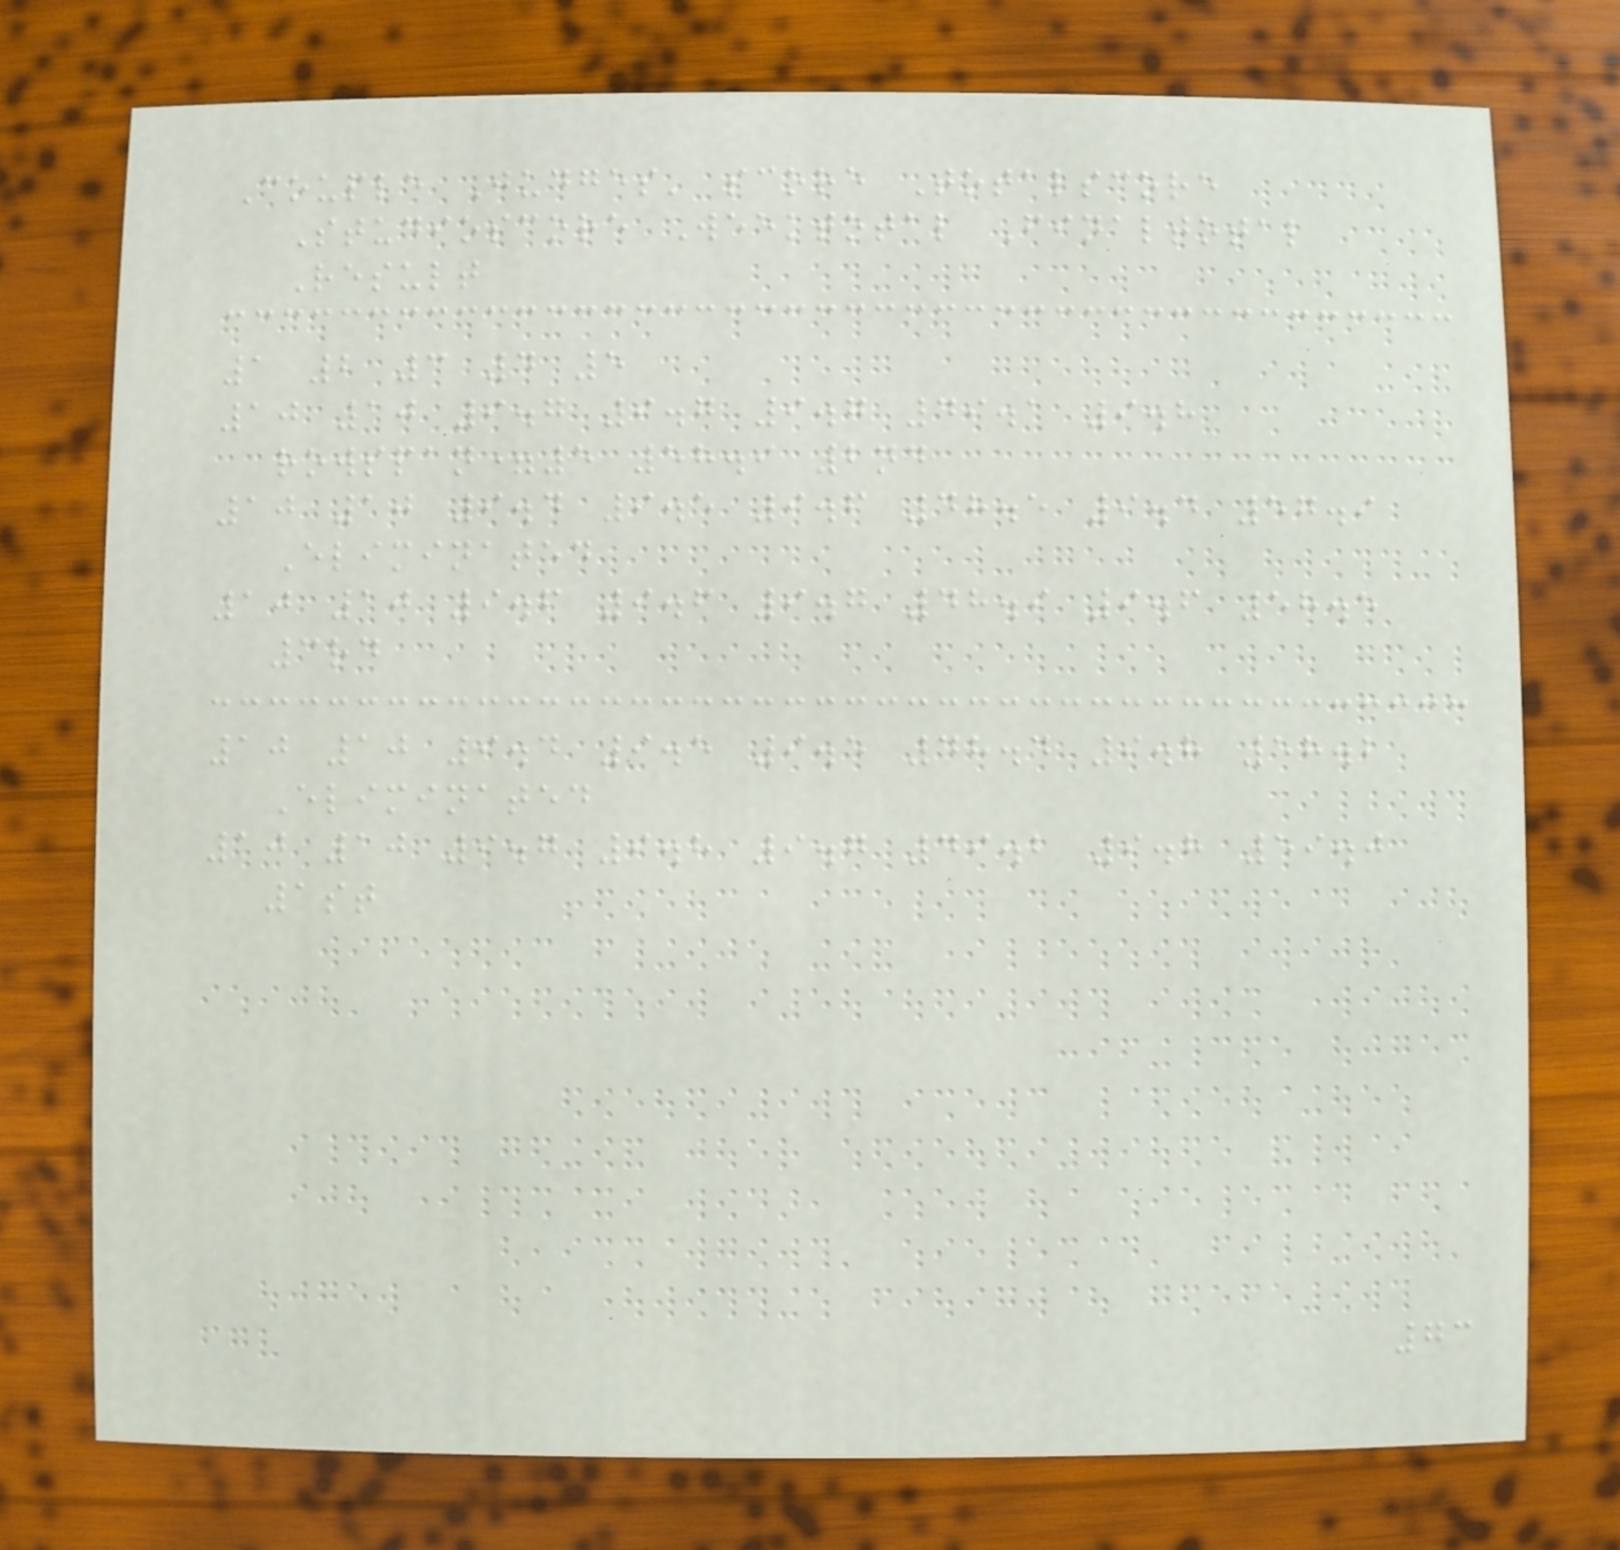Couple Judges' score Totalscore
Studioscore Weektotal Finaltotal
Result
1 2 3 4 5
10 10 9.7 9.7 9.7 49.1 9.8
rowspan=5 58.9 2nd
10 10 9.4 9.5 9.6 48.5 9.4 57.9
Eliminated
10 10 9.6 9.6 9.7 48.9 9.6 58.5
3rd
10 10 9.4 9.5 9.5 48.4 9.8 58.2
Eliminated
10 10 9.7 9.8 9.7 49.2 9.8 59.0
1st
73
